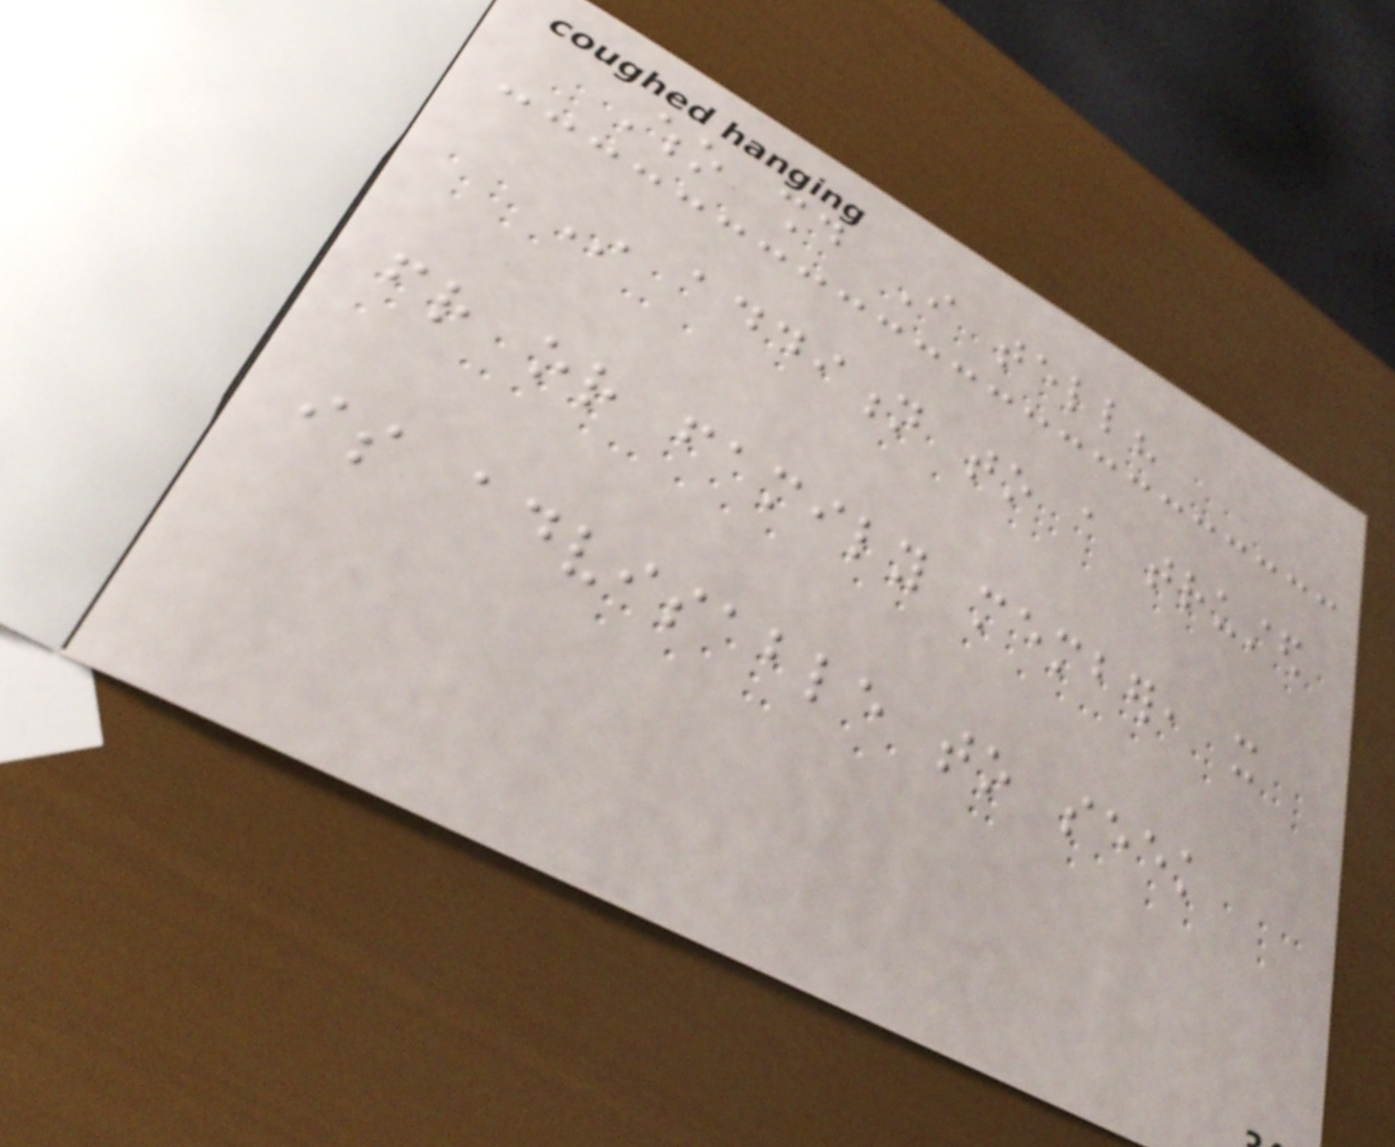Who should I tell?
In addition to a trusted
friend or family member, it
is advisable to seek
